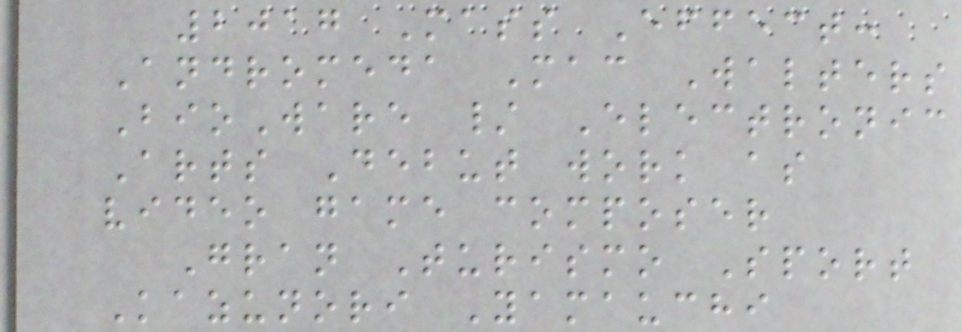2017 Mass Effect:
Andromeda Mac Walters
BioWare / Electronic
Arts Debut work as
video game composer
Gran Turismo Sport
Kazunori Yamauchi
